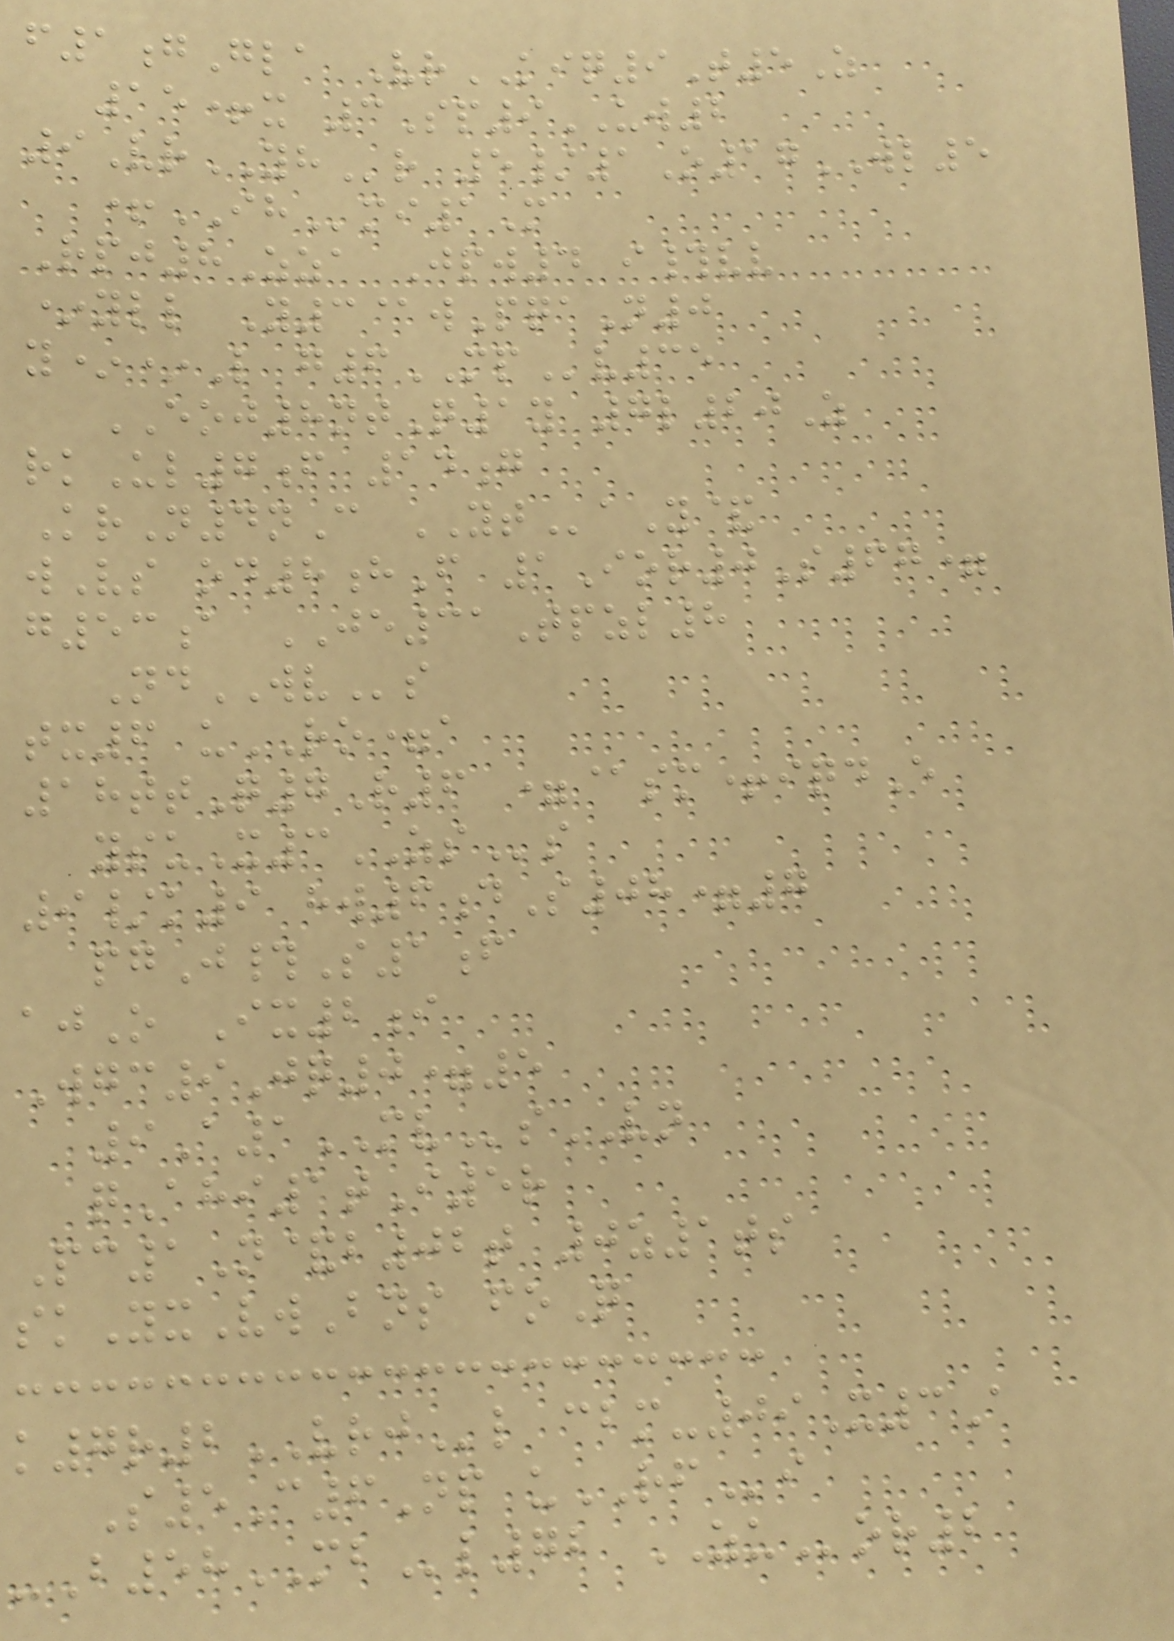f1gGla VrKIQ9T5Z
15+x 3Sp9UW2
9VrYHr 5/1O17WL5
+IHmi1M
Rpj8Zza Jpw4 i#vv
*yll Y3@wPqaN0
y**L g6MPv35
EOJ8ntQ1y 7l20Z
rkUl7f 14g
KrN4nC YTaY&
wVs od8hF 1Ior0S67=
g53a JE31Tpzl8
NdWVs
tx6 uRO=a
18ttQ7R6 =@sm+iqdE
ysuX3ZSs
9/k9 hw6dS08=7
pgJ#S1f
ajO Ix2i
Wgc9Jq0=5
9A1MVsVN
qAhi1tI5r
Pc1N&b02t 0z1ts
skYxVwBns foQ
k7r2VRJl cbm-09X3A
S5C6Np uRFi
-B58MBl72 ZUor2
